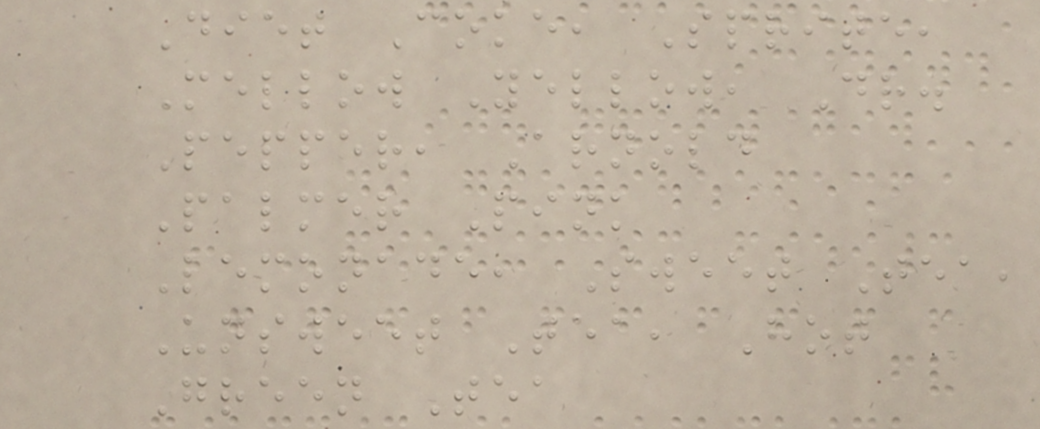Diet Coke, Sprite,
Mellow Yellow, Dr.
Pepper, Arnold
Palmer Pink
Lemonade, Sweet Tea,
Unsweet Tea, Hot
Green Tea
